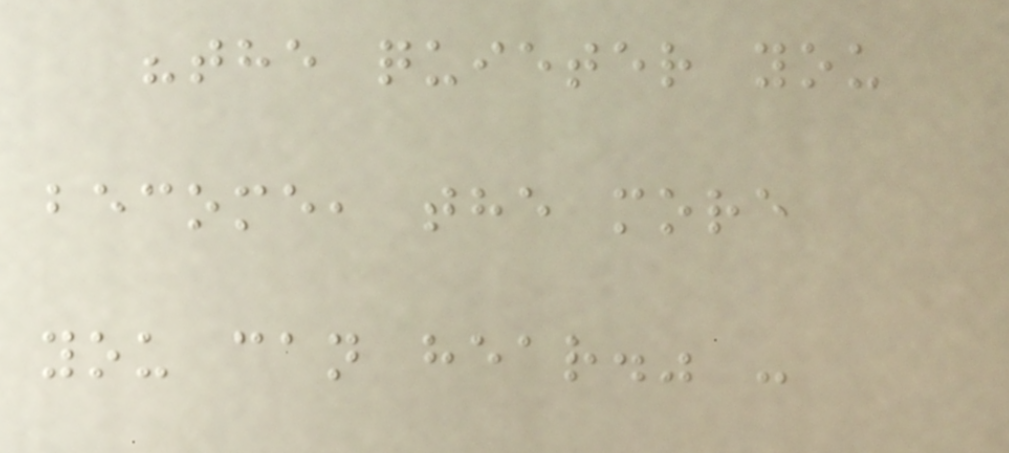"the quieter you
become, the more
you can hear." -
